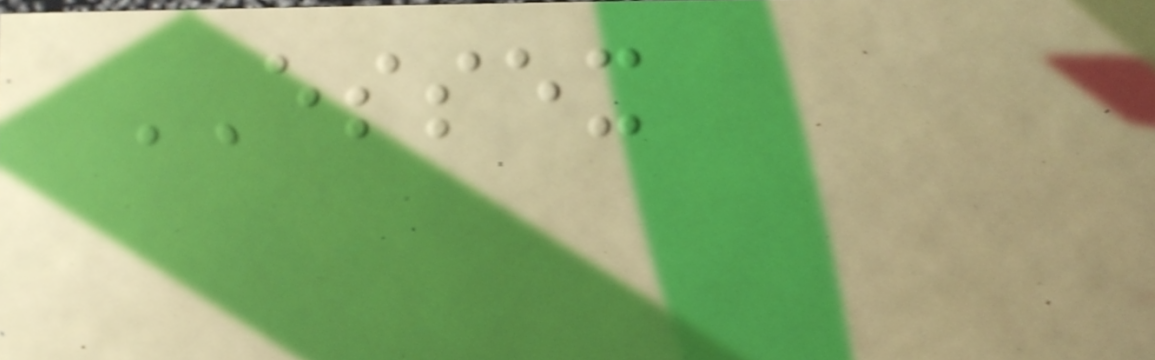ESSEX
